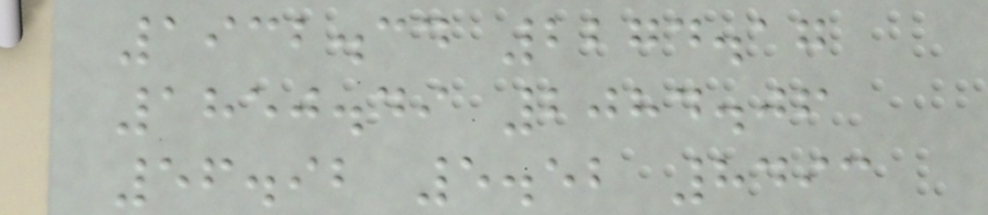1932.34 2274.17
1850.49 2084.06
56.92 5.52 8493
